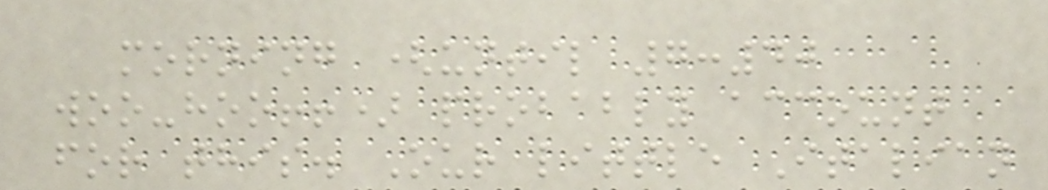morning (until 7:40
woo-hoo!!) probably account
for this. Our little Italian
